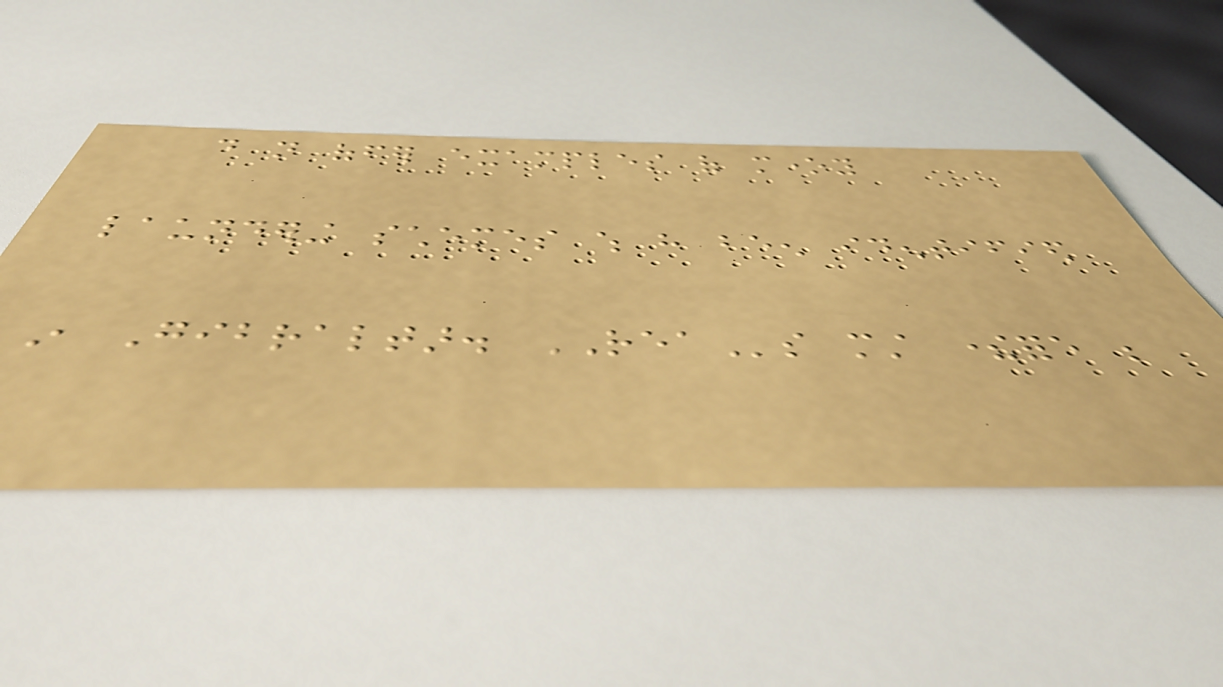do not offer examples of money
laundering schemes which have been identified
in Gibraltar. REAs must therefore be
